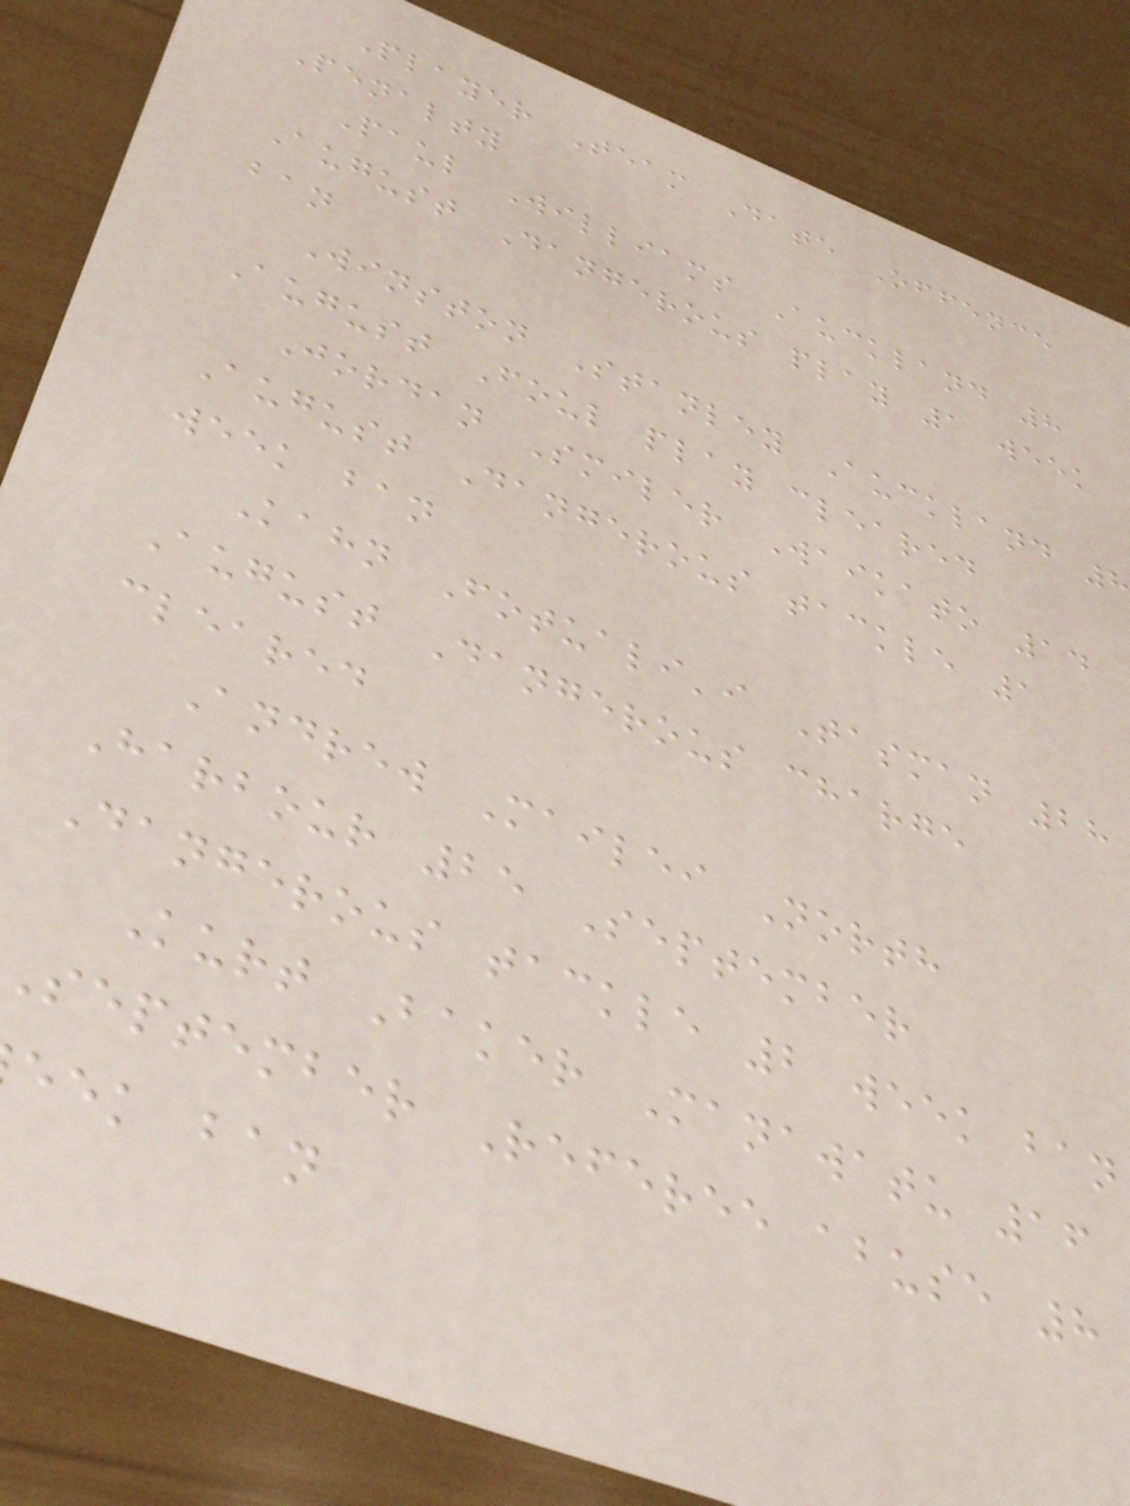Player Team Date Offence
Penalty
Paul Williams Auckland 8
August Dangerous play 1 week
ban
Winston Stanley Auckland 8
August Foul play cleared
Jordan Smiler Waikato 14
August Dangerous tackle 1
week ban
Kahn Fotuali'i Tasman 28
August Dangerous charge
cleared
Andrew Mailei North
Harbour 25 September
Dangerous tackle 2 week ban
Kurt Baker Manawatu 16
september Referee abuse 8
eek ban
